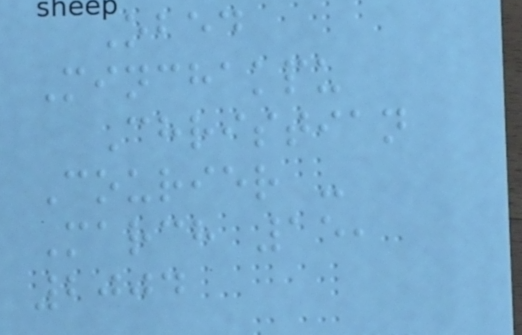Obed
Minchakpu
Christian
Courier -
March 15,
2004
